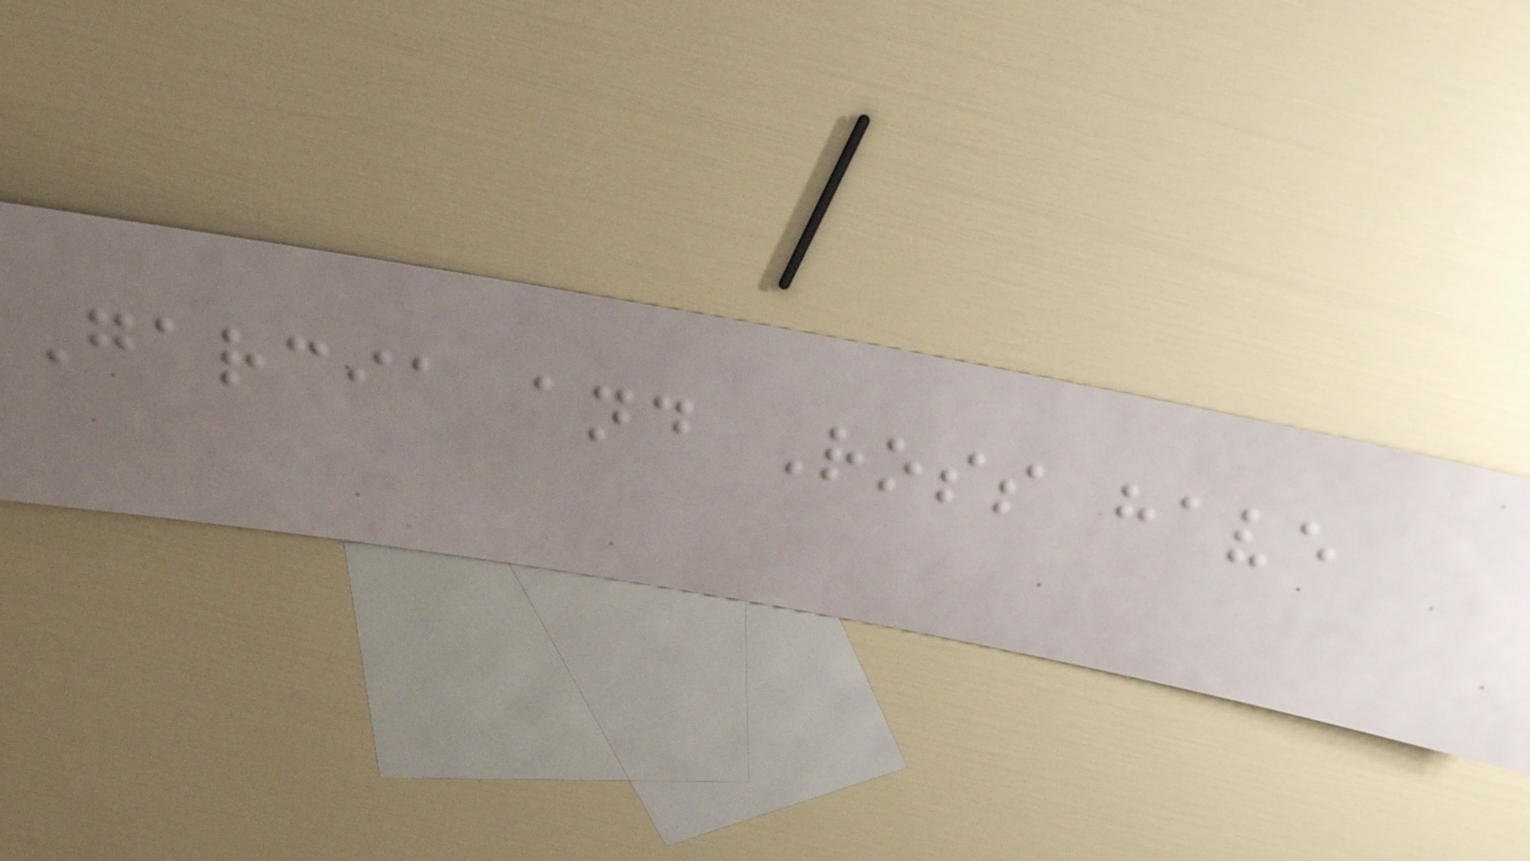Garcia and Ross have
